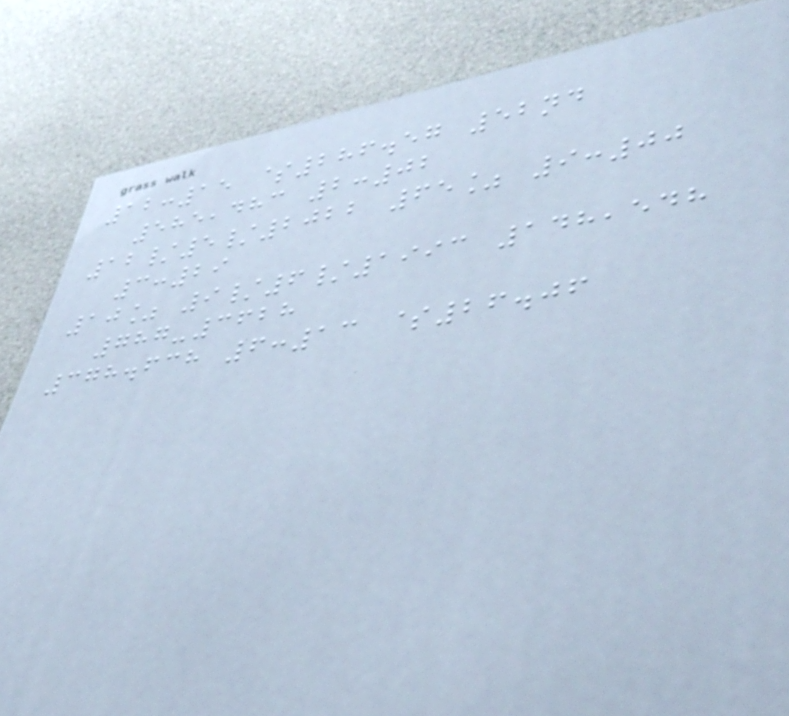12:15 $286.57 52nd
585,483 2:02
12/5/2022 65% 9:00
3:29
10% 9/6/1993 148,548
787-3628
378.638 6:13 $26.06
